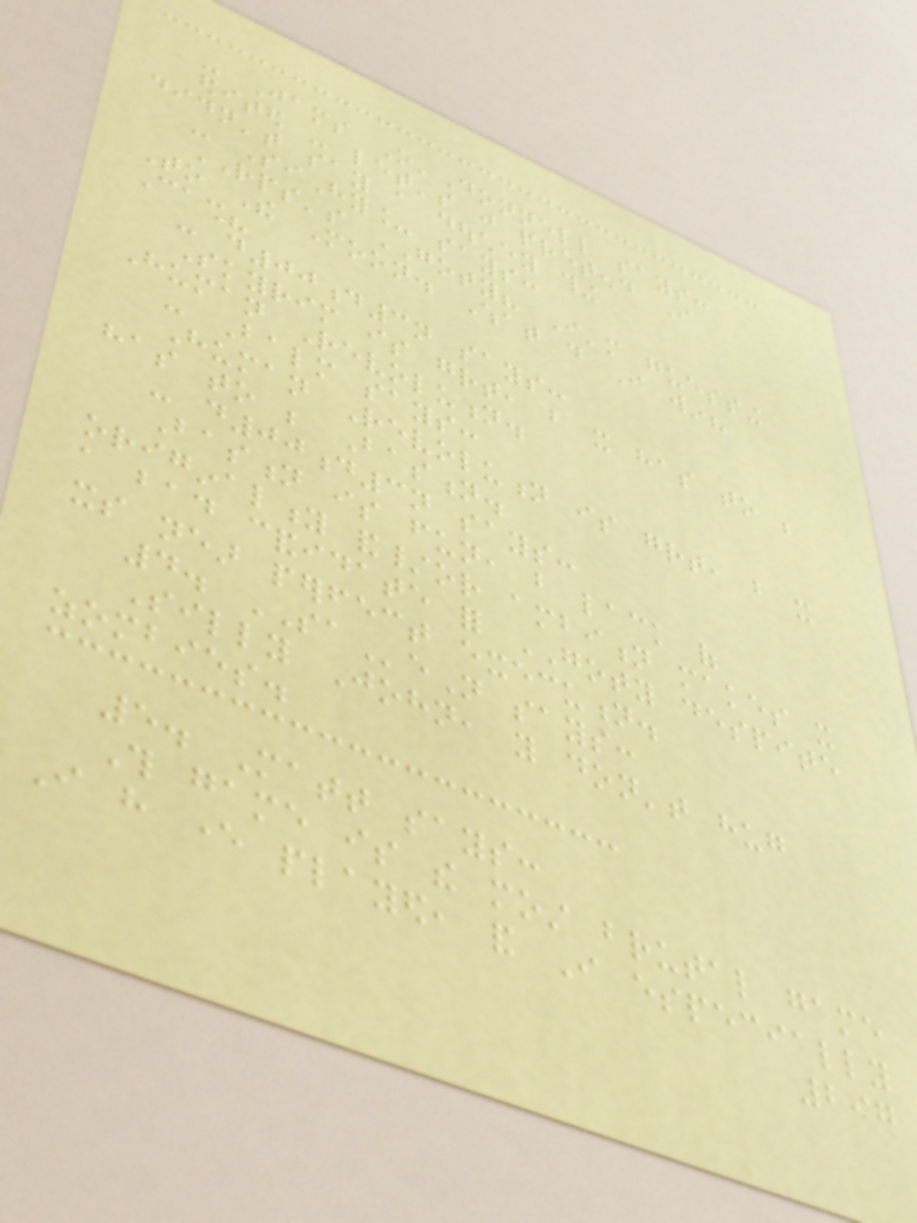- Jams O'Donnell says:
edited - let's just pretend I
didn't say a douchey thing
- SiHy_ says:
RPS's GOTY? I'm guessing
To The Moon. What do I win?
Cash?
- d00d3n says:
Skyrim is great, but it has to be
Human Revolution.
- Balm says:
Human Revolution is great, but it
has to be Bastion.
- d00d3n says:
Bastion is fun, but lack of
originality and/or ambition makes it
a bad candidate for GOTY despite
its near perfect execution.
4. SAeN says:
Silly John, you don't hug
zombies.
5. Matt says:
This game is the most brutal game
I have ever played, and I especially
297
